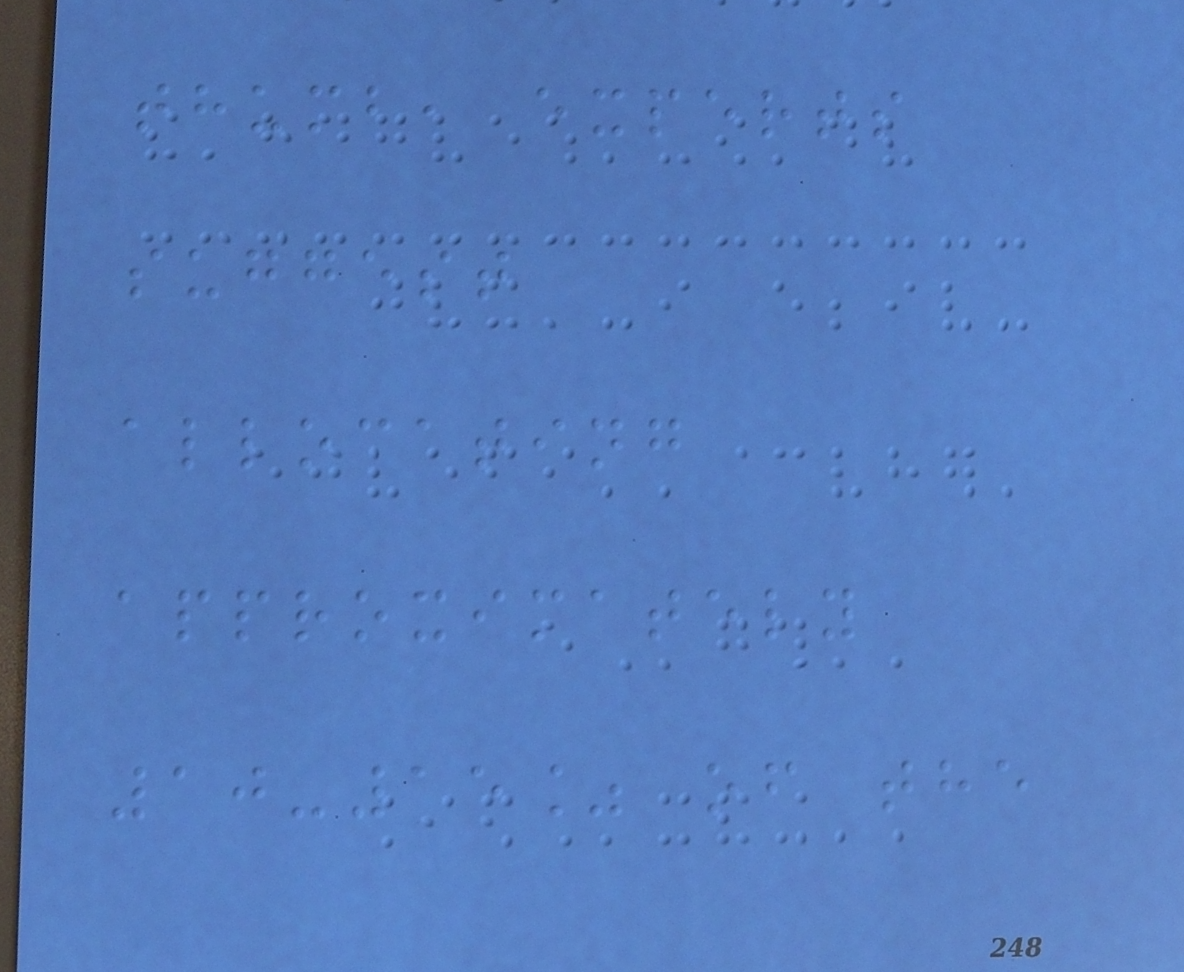thumb, experts
suggest
allocating
approximately
10-15% of the
